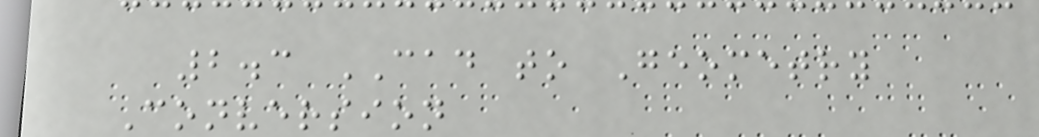2.3 CAD to Geometry
Conversion
